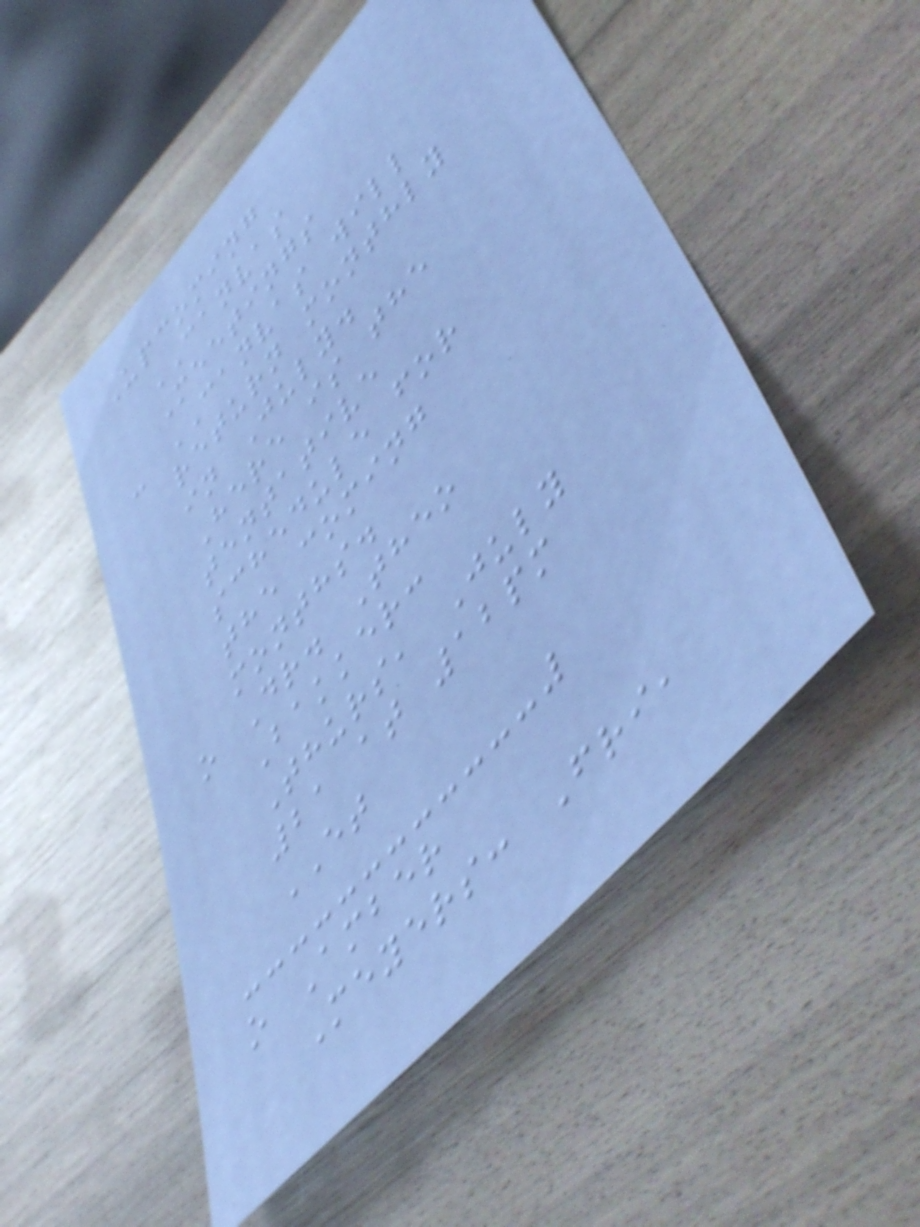Upcoming
CANVAS
Meetings
- CANVAS will
return monthly
in July.
Here is the
tentative
schedule for
the coming
months.
o Dr. Theo
Bakker:
Thurs, July
21 at 12pm
ET
o Amber
Meyers: Fri,
